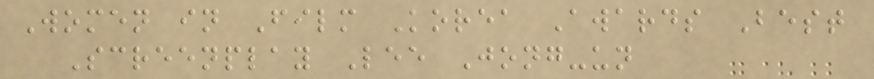Women in Film Korea Awards Best
Screenplay Lee Jong-un
